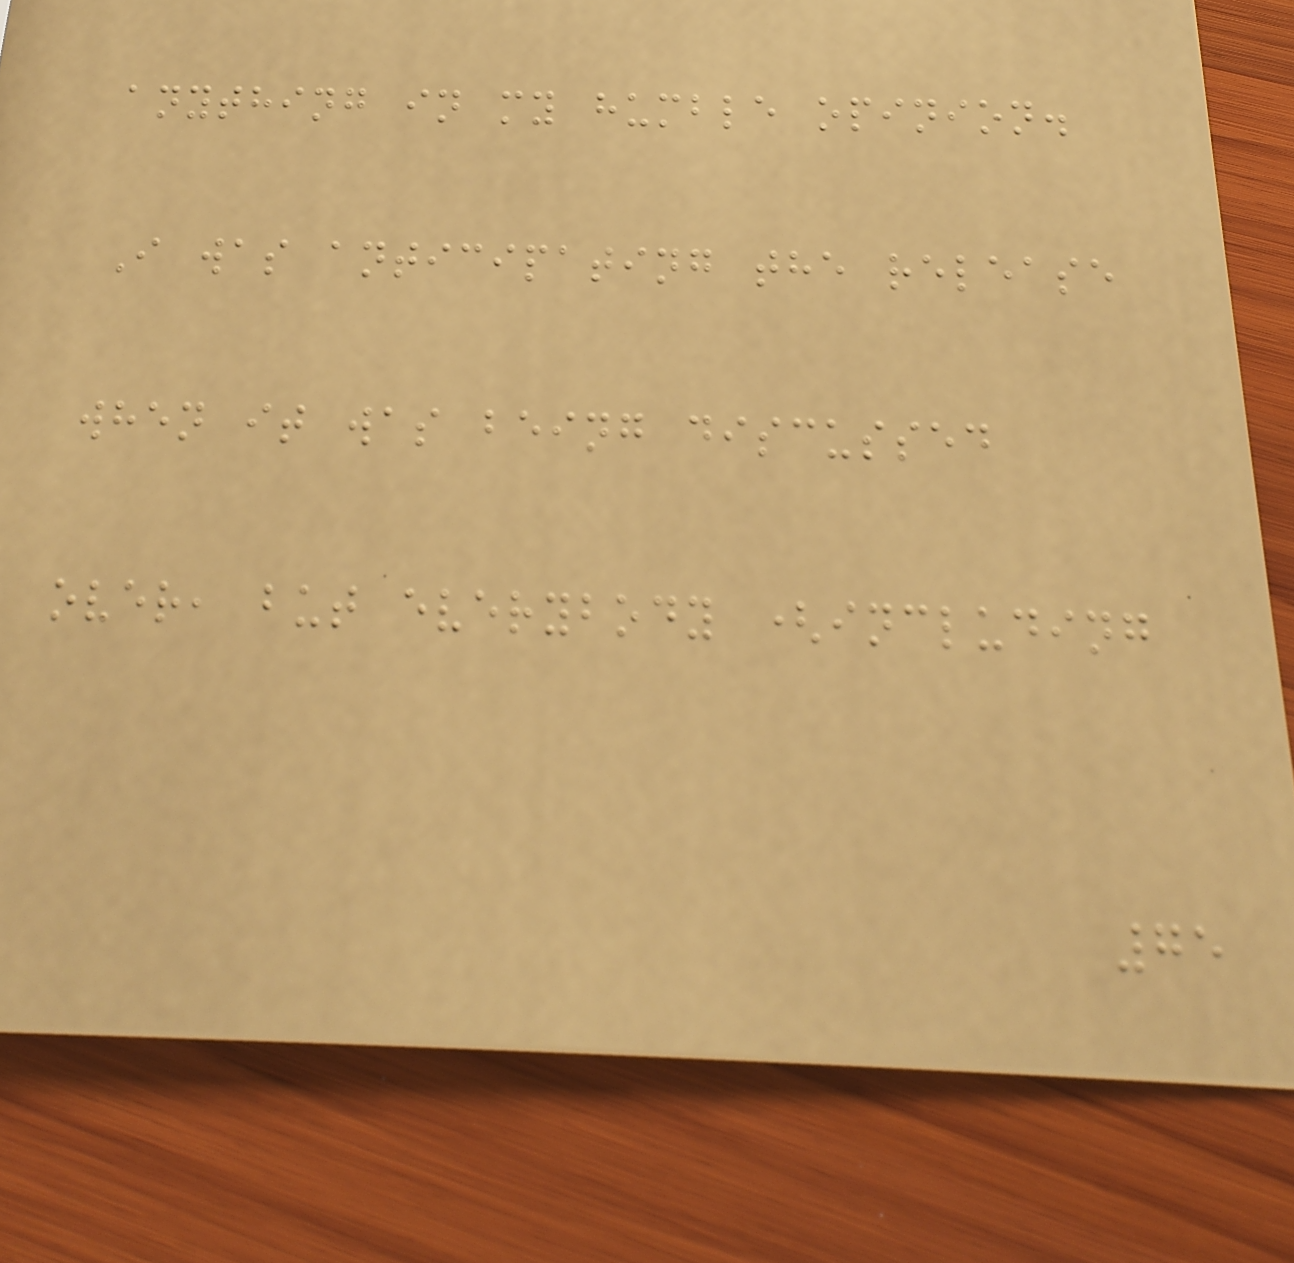anything in my humble opinion.
I was anticipating the release
when it was being discussed
over, but everybody (including
75
